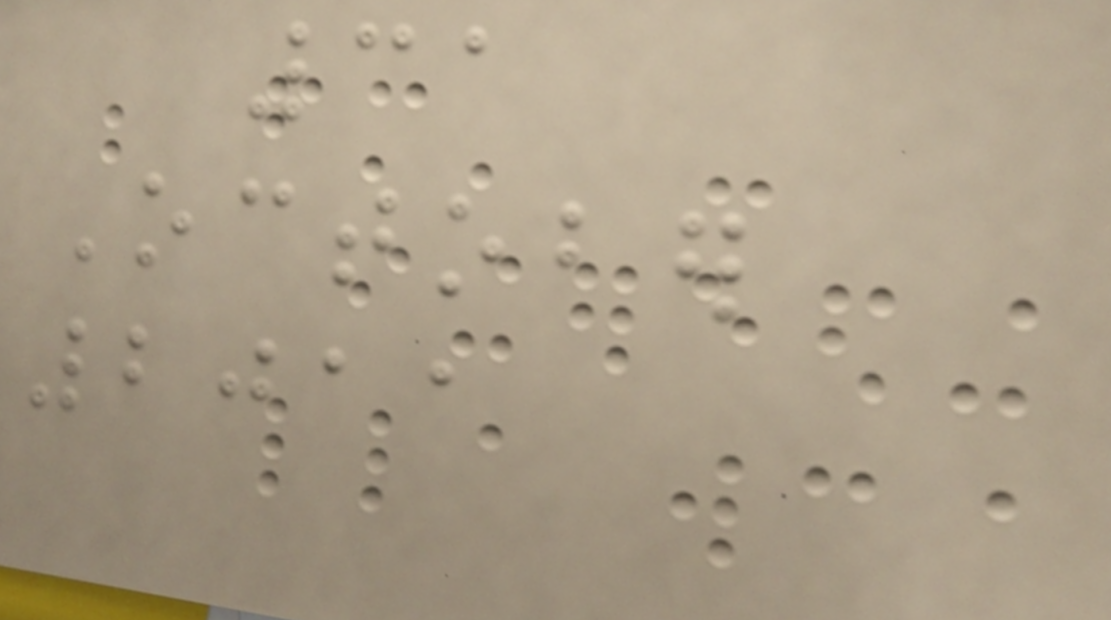31
October
2011
